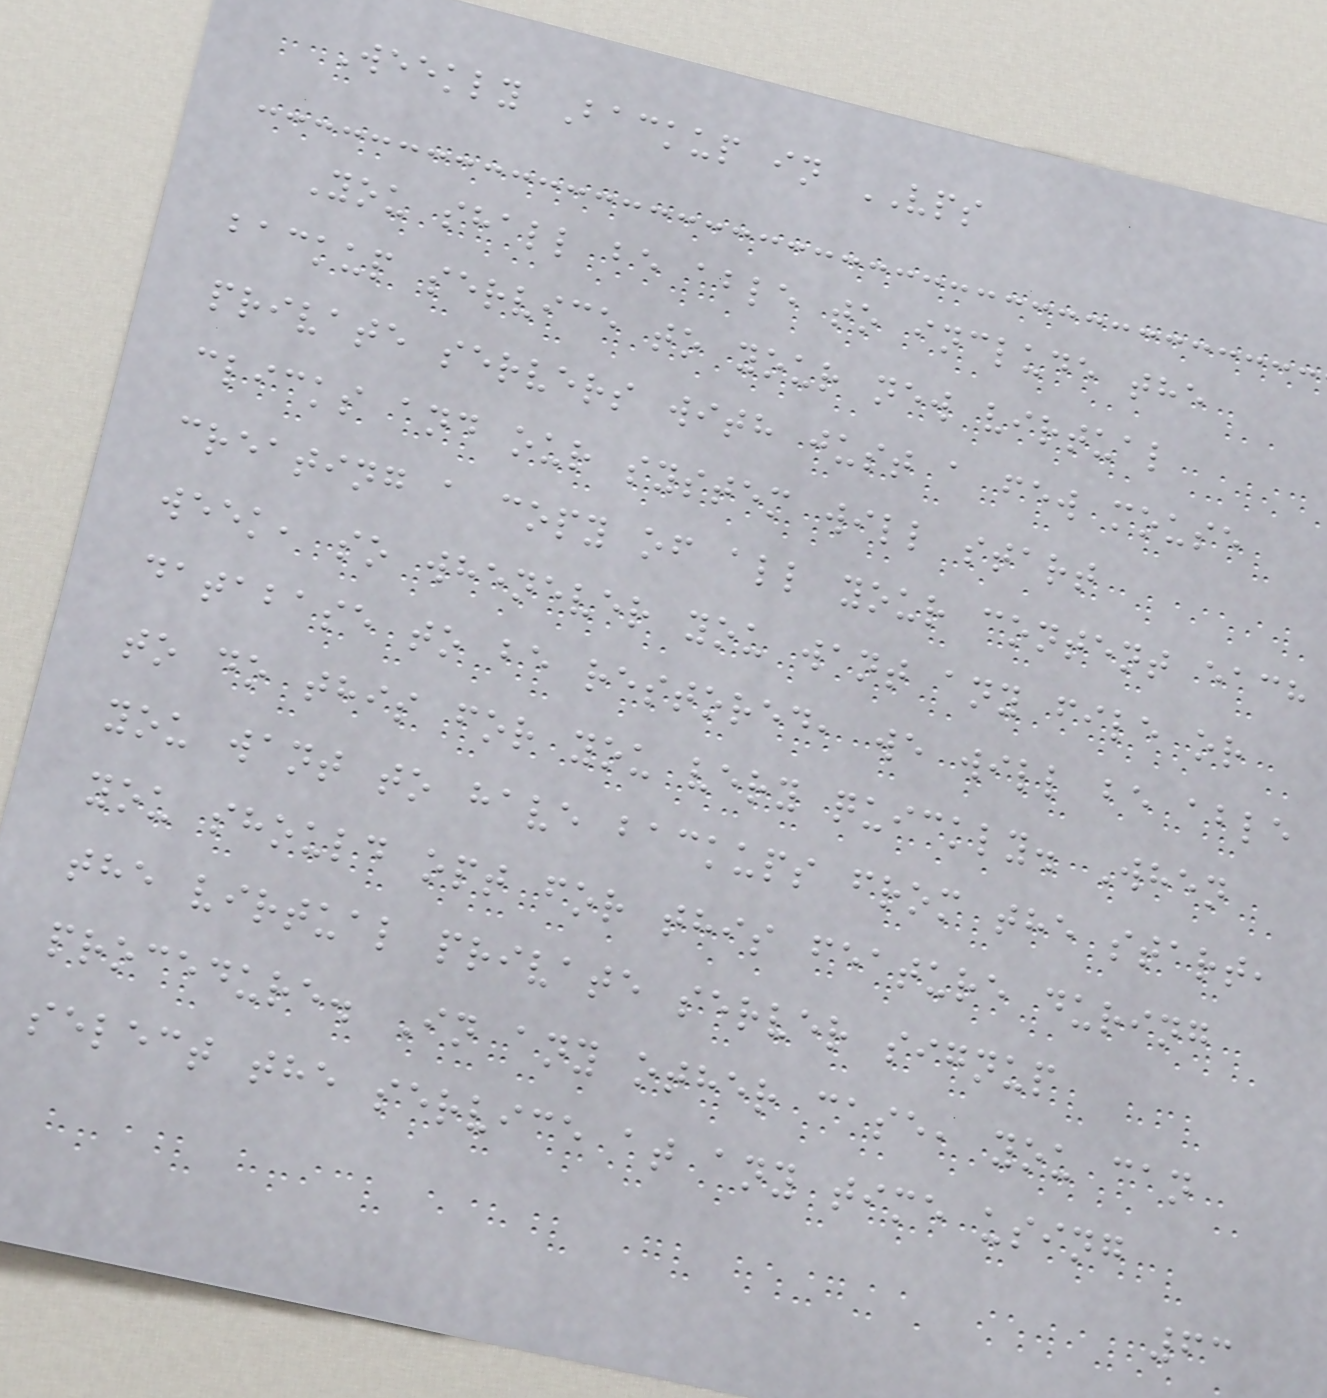Weekly Backup in VPS
You shall be able to include the
backup service to your new virtual
private servers with just a few mouse
clicks and our system will start
creating a copy of all your content each
week, so whenever you want any file or
database to be restored, we will be able
to do this for you very quickly. When
you want to have backups from the start,
you should opt for this feature during
the virtual private server signup
procedure. In any other case, you can
select the service at any time using
63
